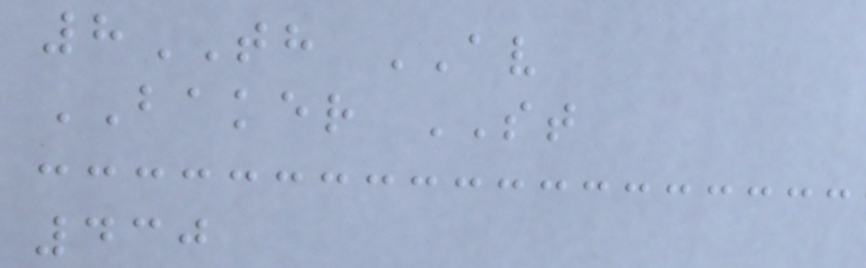8TH AV
BAKER ST
430
